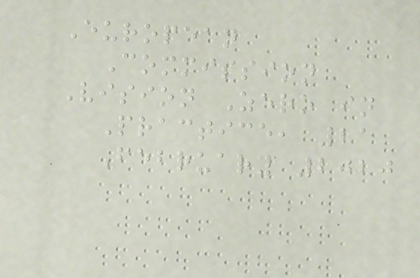European
Commission
Vision Zero in
Practice, 21
February 2020
